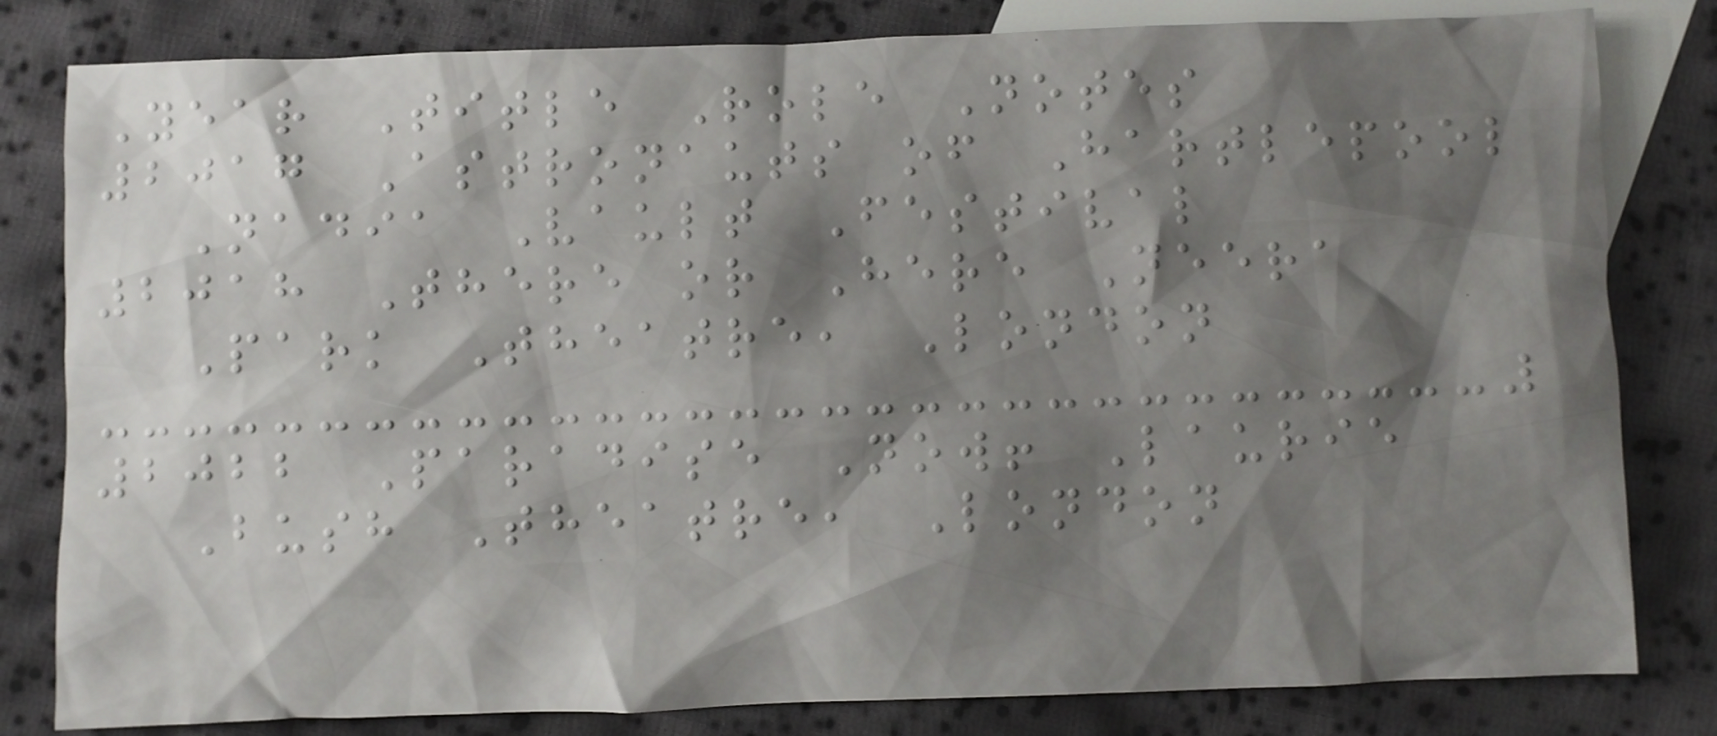Year Title Role Notes
2017 Astronauts of Hartlepool
Nadia Vault Festival
2018 There or Here Neera
Park Theatre, London
2022 Paradise Now! Laurie
Bush Theatre, London
